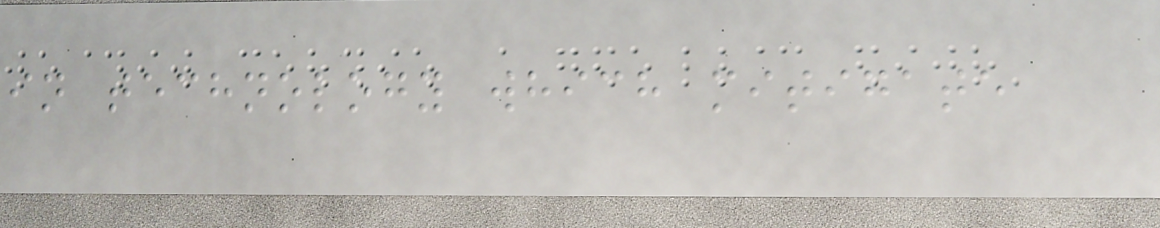in technology which mitigate
